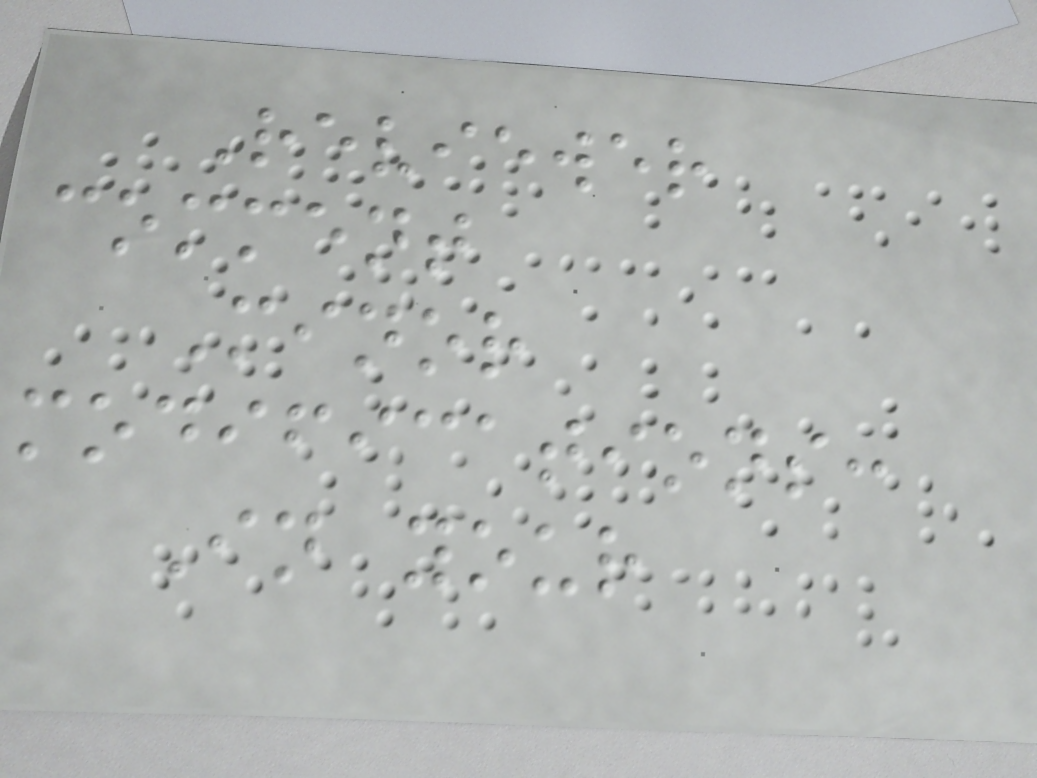Reviewer
comment
Minor
modifications:
In your
